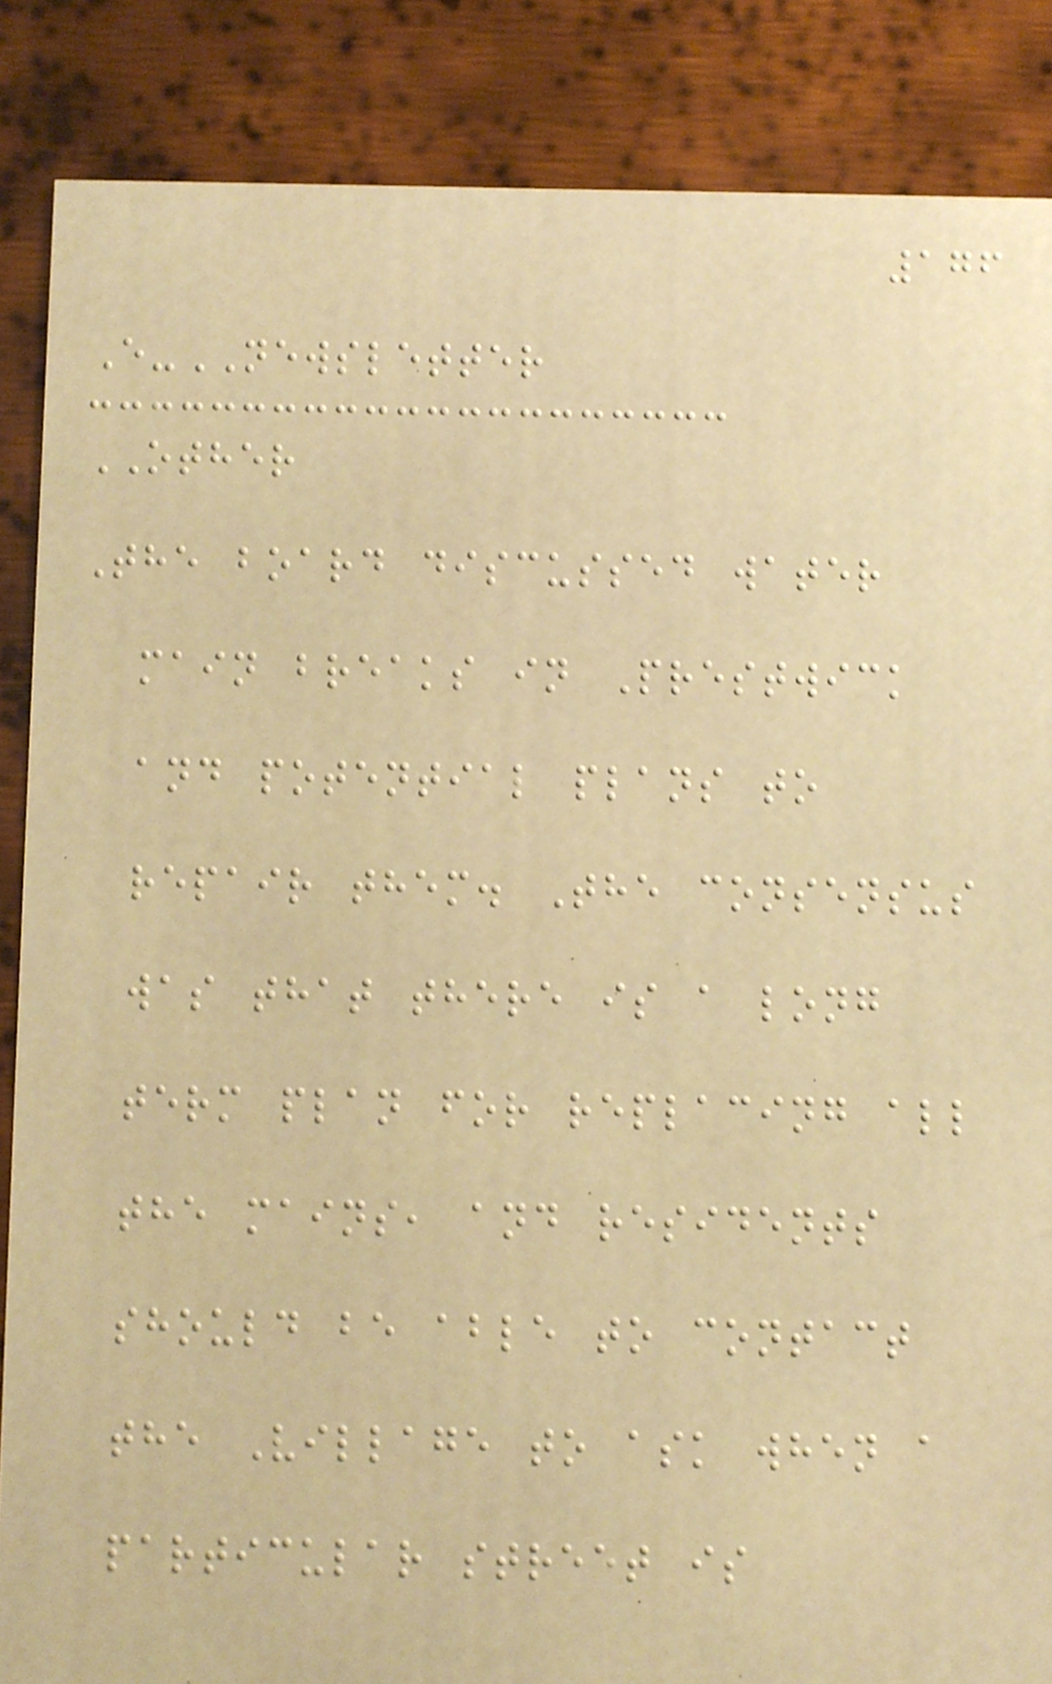176
E-NEWSLETTER
OTHER
The board discussed water
main breaks in Prestwick
and potential plans to
repair them. The consensus
was that there is a long
term plan for replacing all
the mains, and residents
should be able to contact
the Village to ask when a
particular street is
